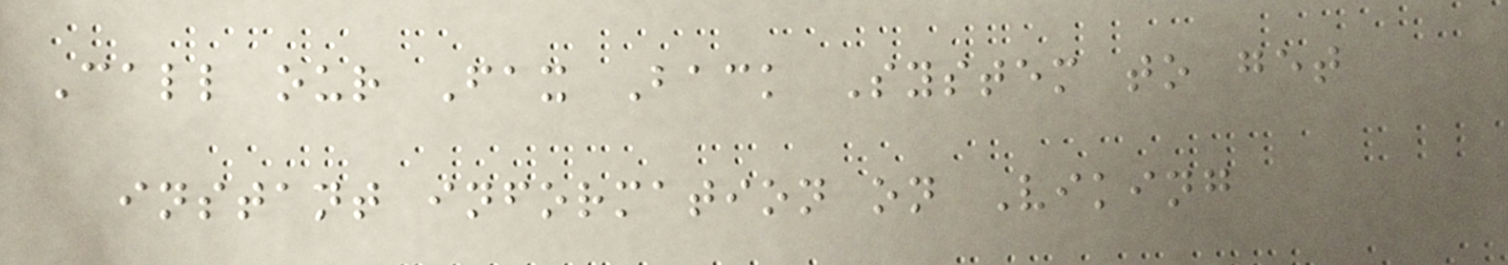Call our Fax Back System to get
instant information on Viking
